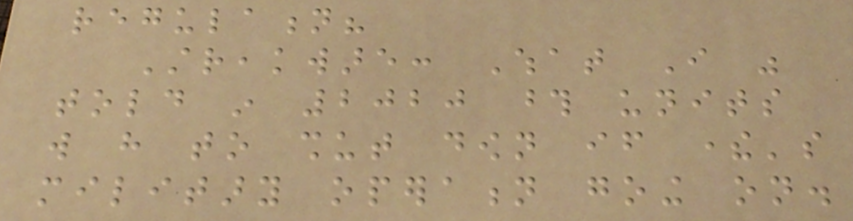regulation?
Streakware: What I was
told in 2020 those units
will have to shut down if there's
military operation going on.
